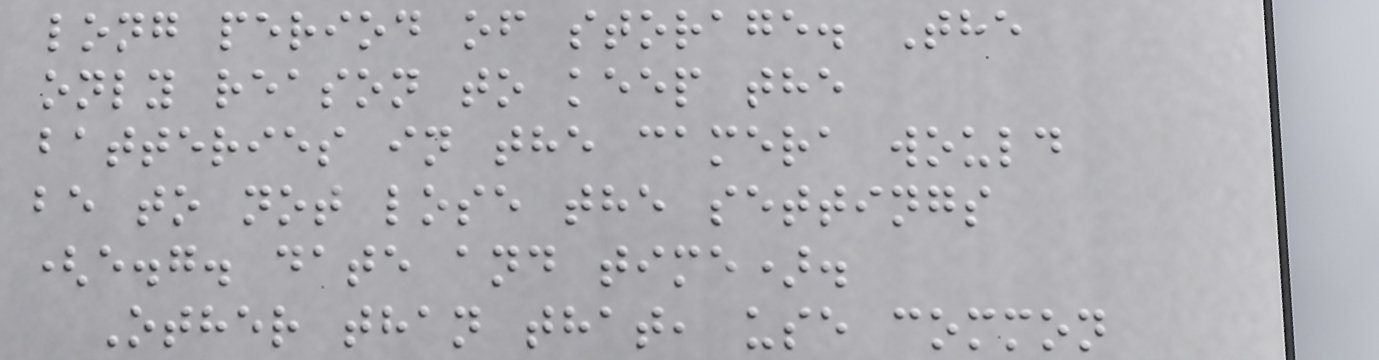long period of storage. The
only reason to keep the
batteries in the camera would
be to not lose the settings
(e.g. date and time).
Other than that, use common
